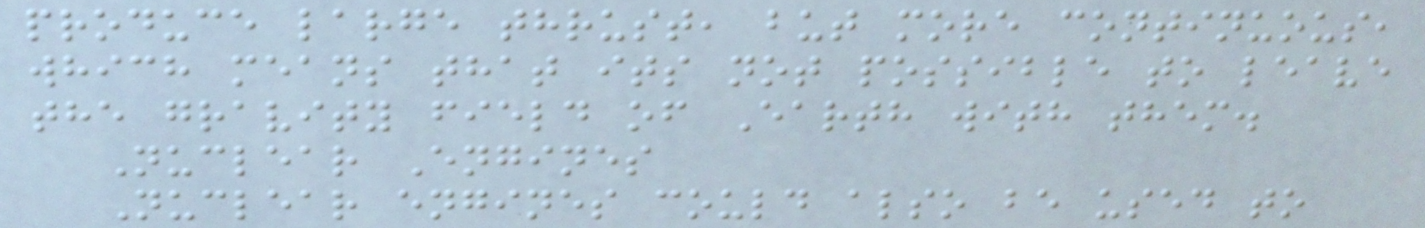produce large thrust, but more continuous,
which means that its not possible to leave
the gravity field of Earth with them.
Nuclear Engines
Nuclear engines could also be used to
